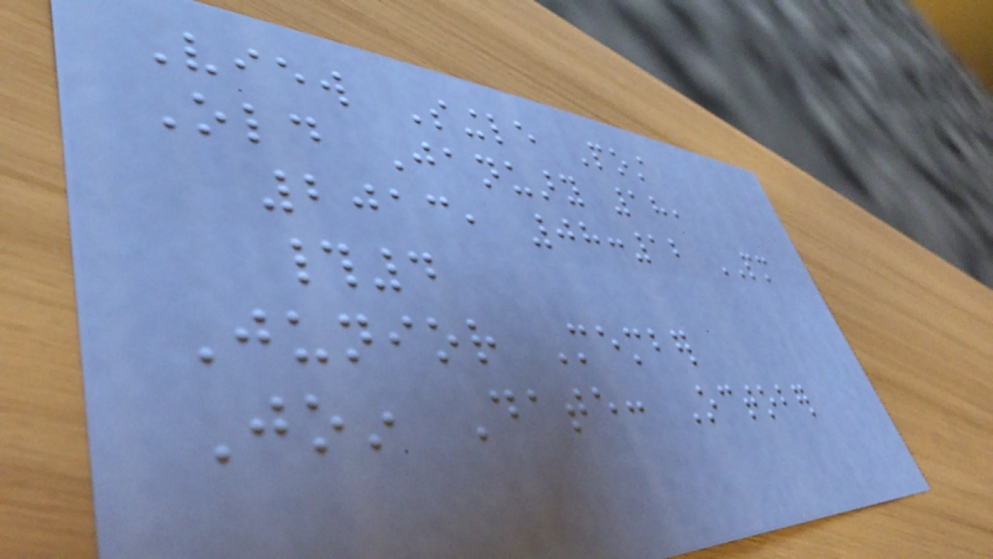View Single Post
Old January 18,
2013, 08:12 PM
#4
Junior Member
Join Date: October
